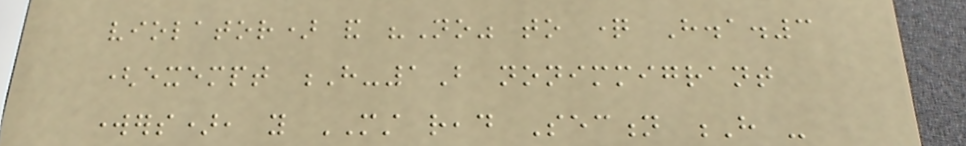violator) and "No" to question H.a.3
(exempt H-1B nonimmigrant
workers), you MUST read Section H -
